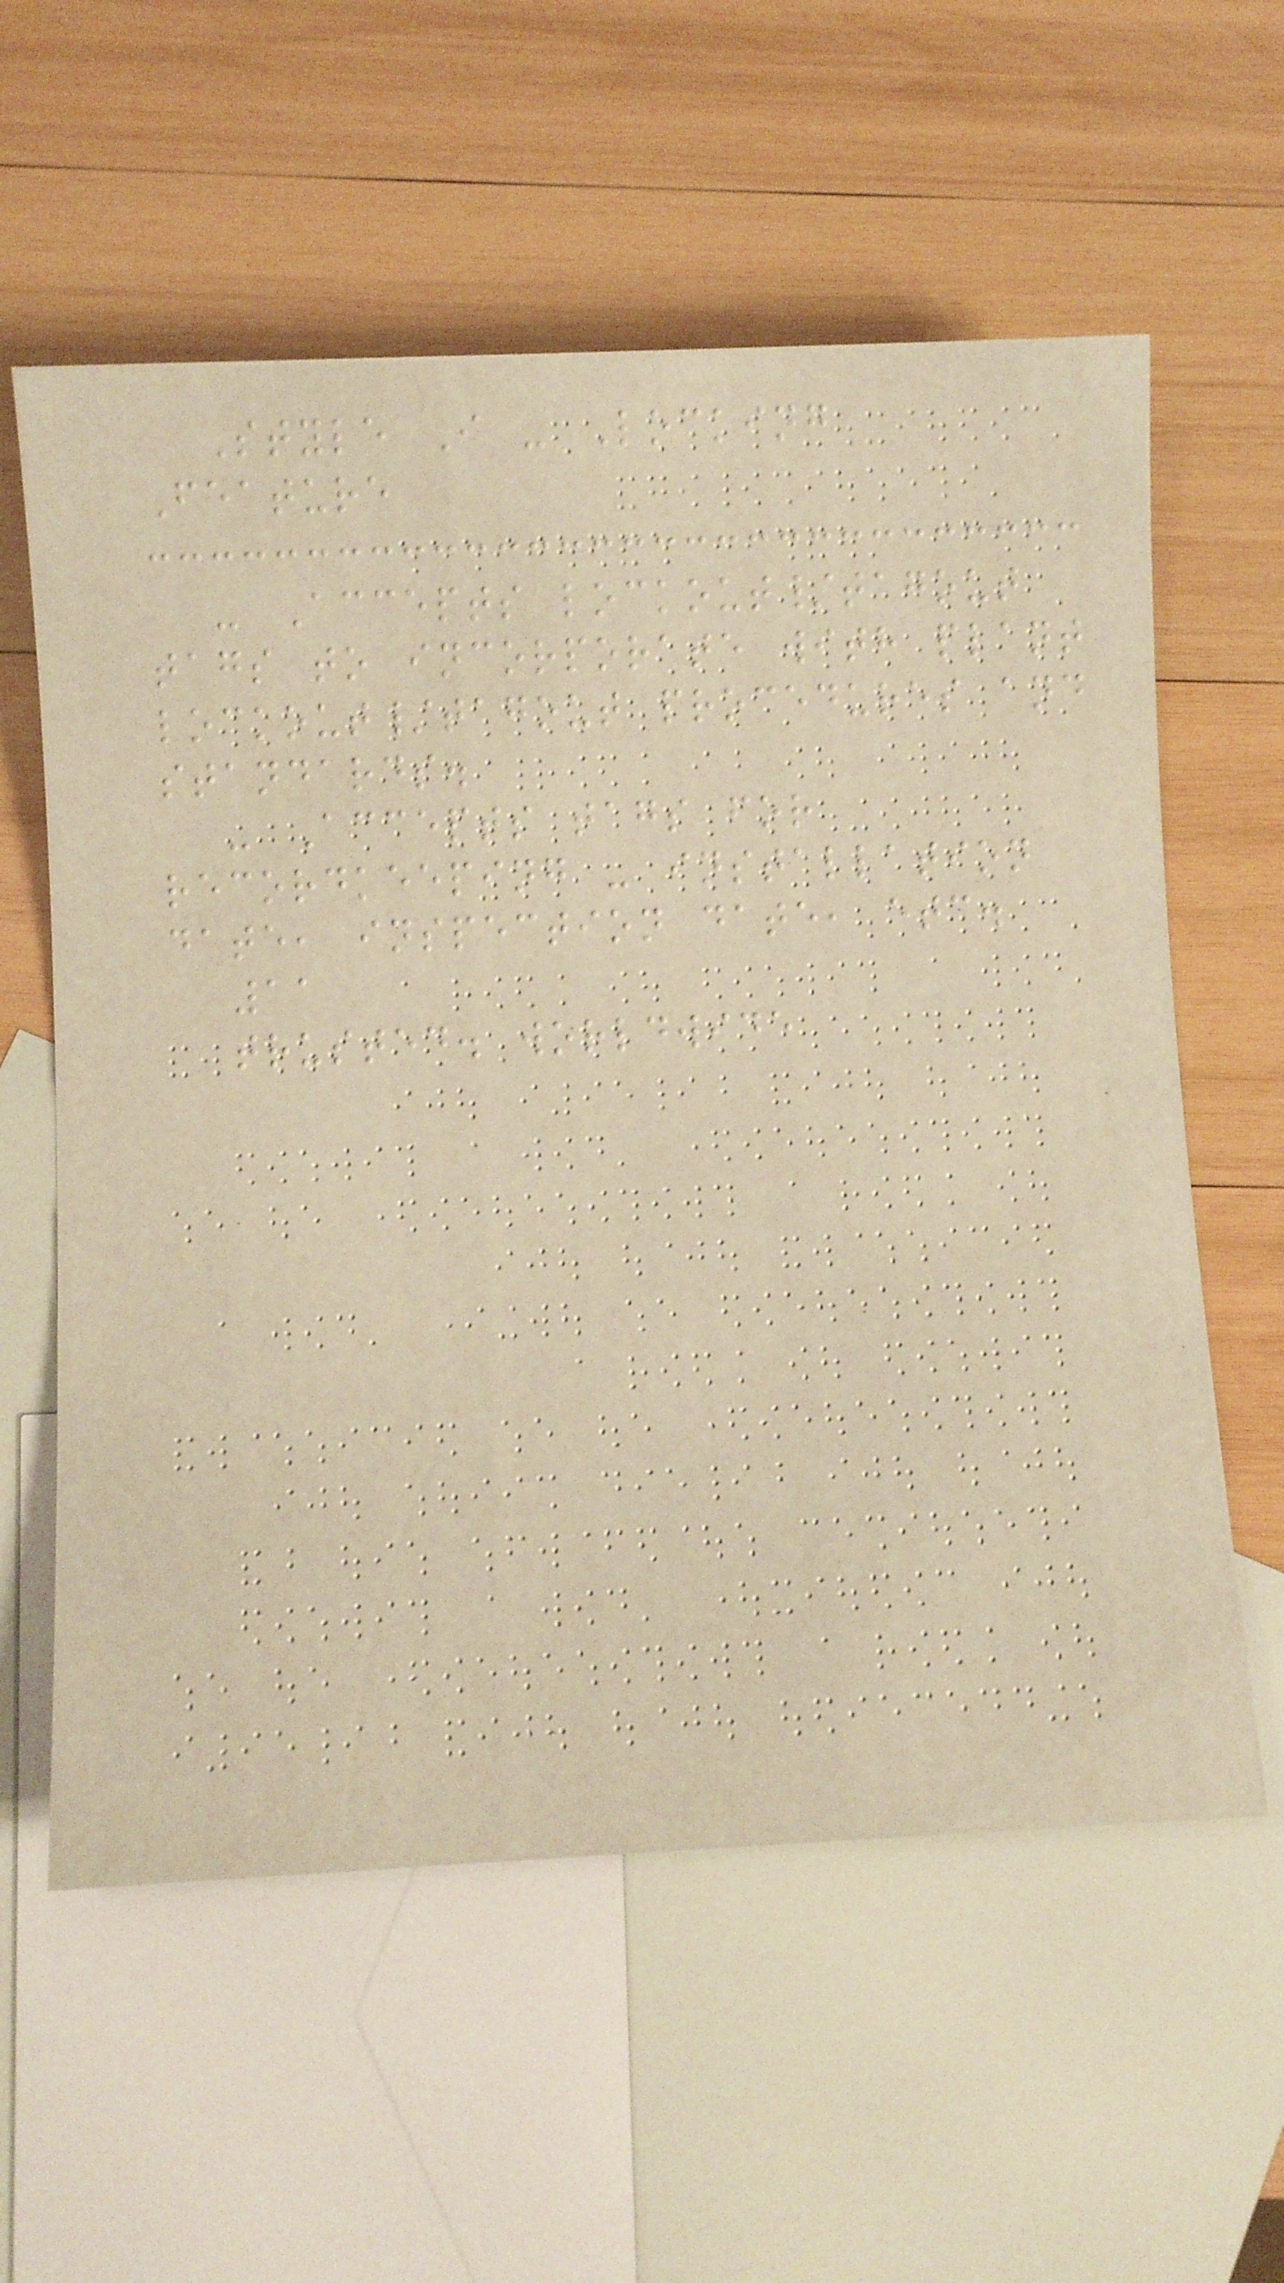Style I - Locking
Feature
- Accepts lockout/tagout
tags to incorporate with plant
lockout/tagout procedures and
standards.
- Accepts tags for
recordkeeping - installation
date, inspection date, etc.
11
trusted. worldwide
